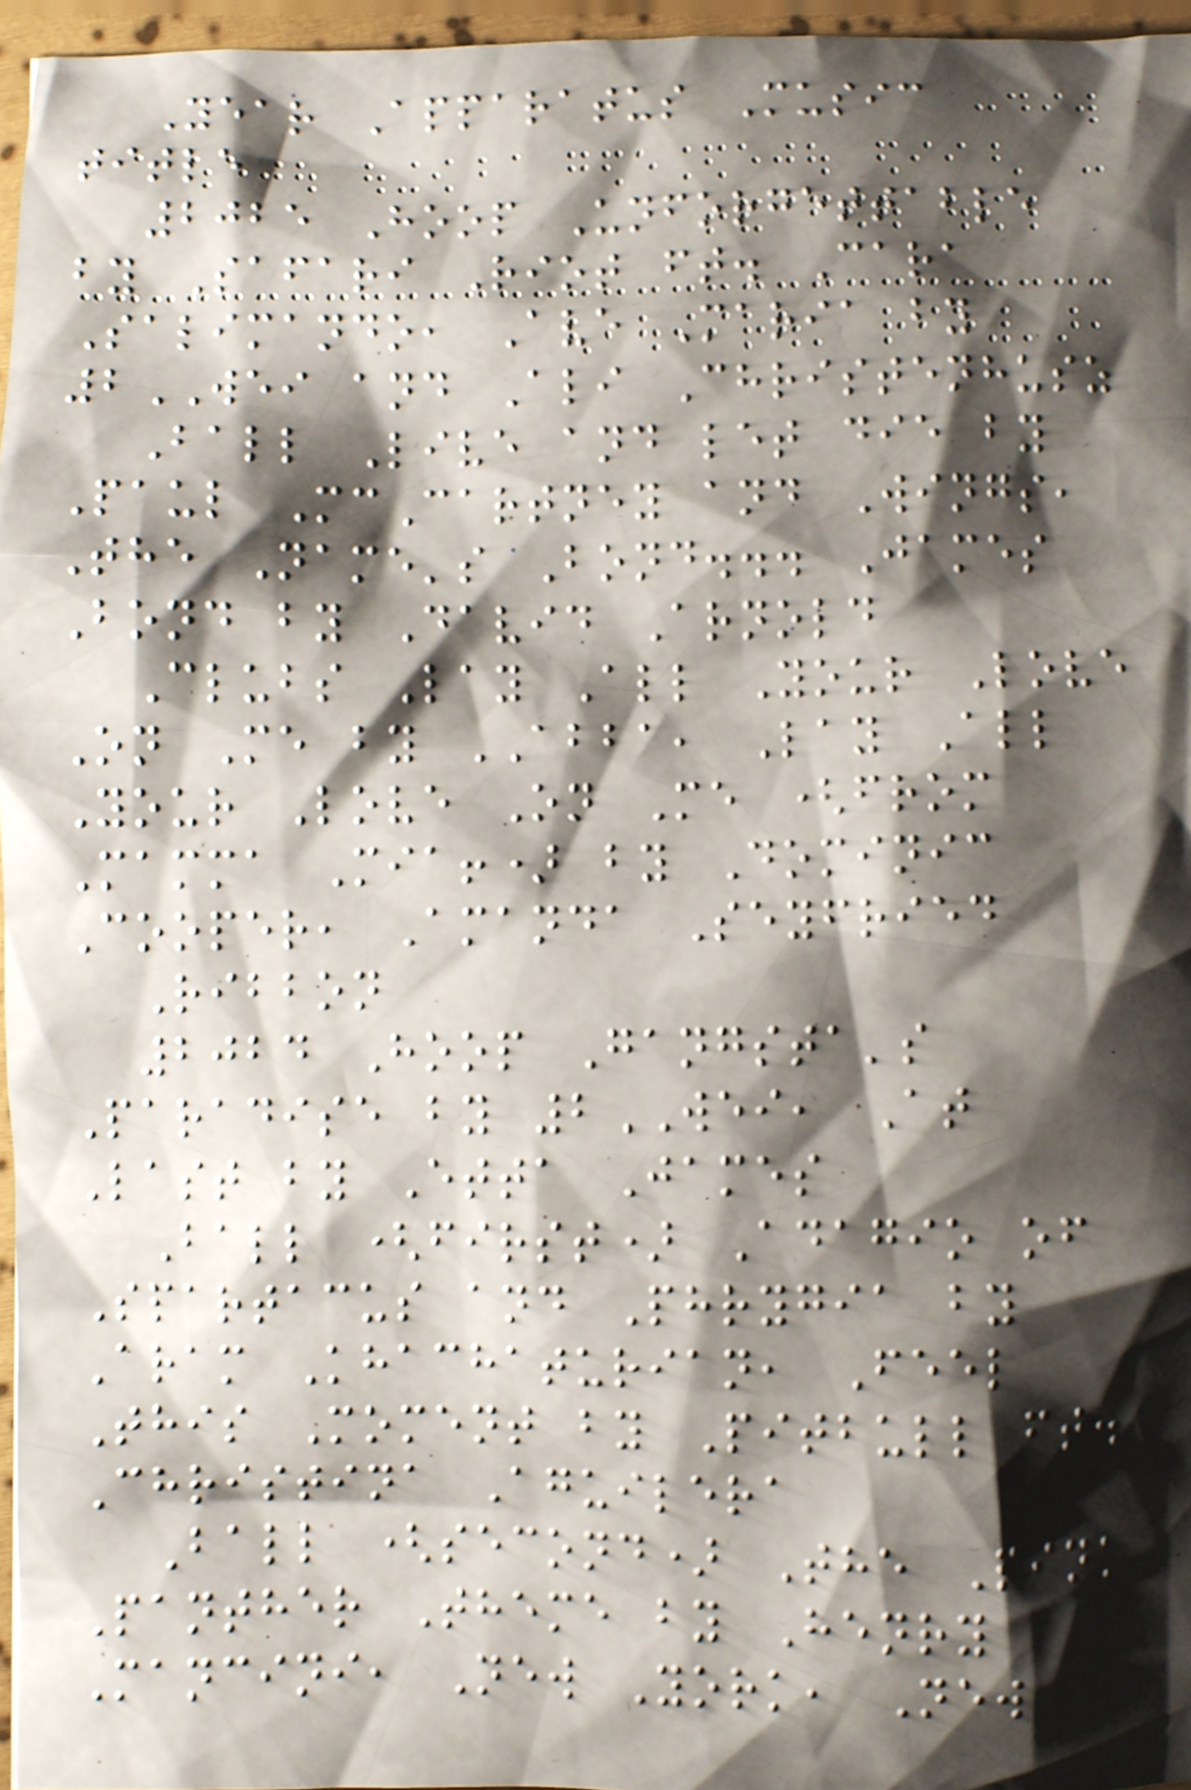Year Apparatus Music
title
2025 Hoop Unforgettable
by Safari Riot ft. Cara
Salimando, Ave Maria by
2WEI and Ali Christenhusz
Ball Live and let die by
Paul McCartney and Wings,
The Name's Bond... James
Bond by David Arnold
Clubs Lay All Your Love
On Me by ABBA, Lay All
Your Love On Me (from
Mamma Mia!) by Dominic
Cooper, Amanda Seyfried
Ribbon
2024 Hoop Gangsta's
Paradise by 2WEI, At
Last by Etta James
Ball (first) Adagio of
Spartacus and Phrygia by
Aram Khachaturian, Feel
This Moment by Pitbull ft.
Christina Aguilera
Ball (second) The Pink
Panther Theme by Henry
Mancini, New York, New
